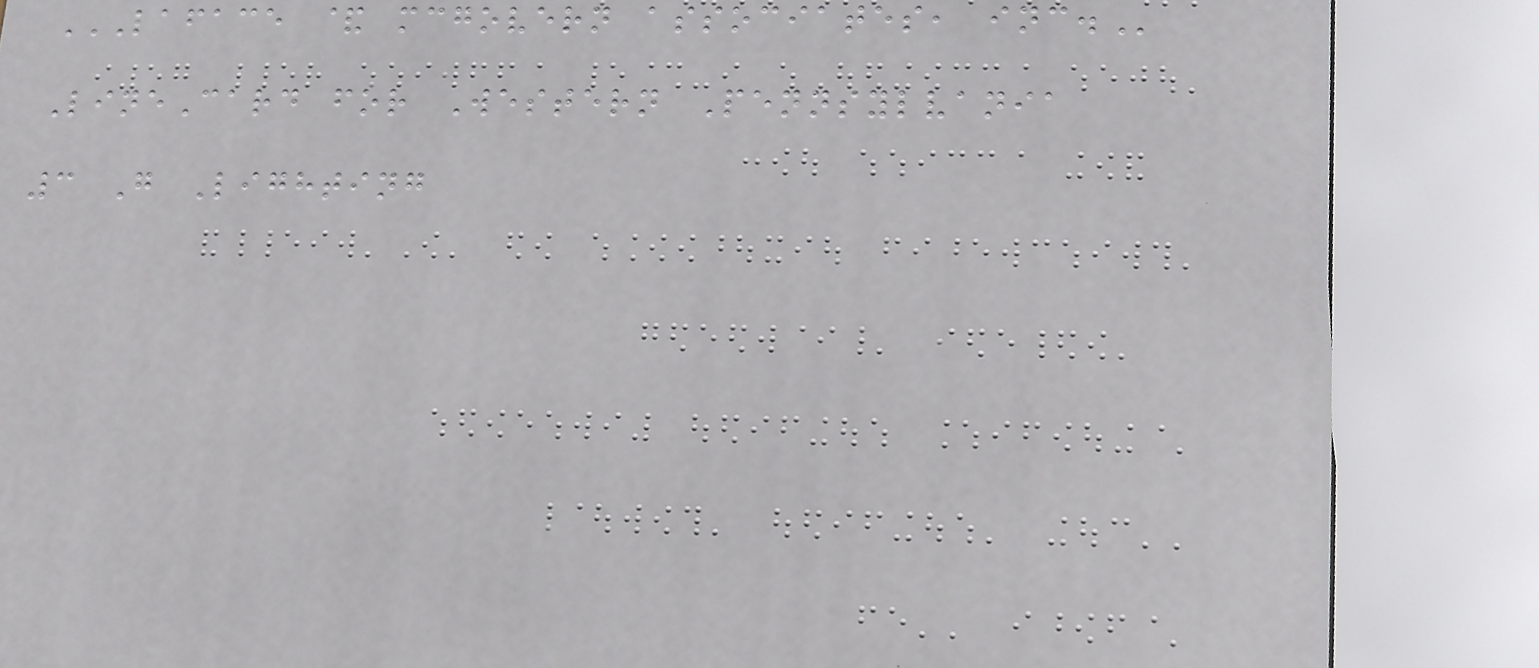LAFACE & MCGOVERN ASSOCIATES, INC.
LineCard for Western Pennsylvania
3 G Lighting
